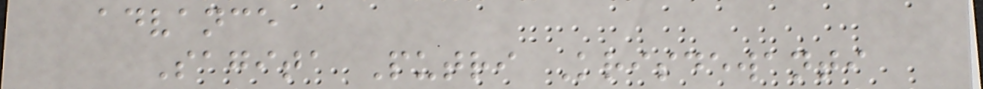advance
Sagita Putri Krisdewanti
